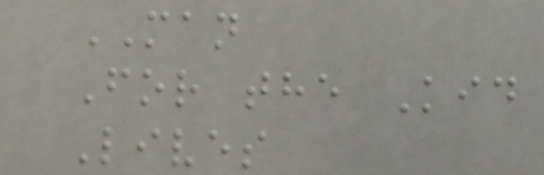MAN
For the Kid
Lives
